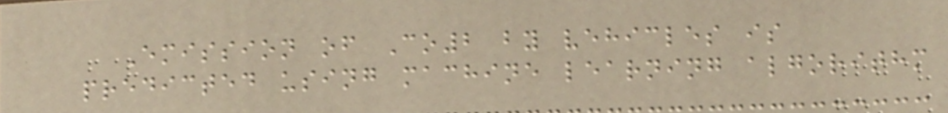Emission of Co2 by vehicles is
predicted using machine learning algorithm
